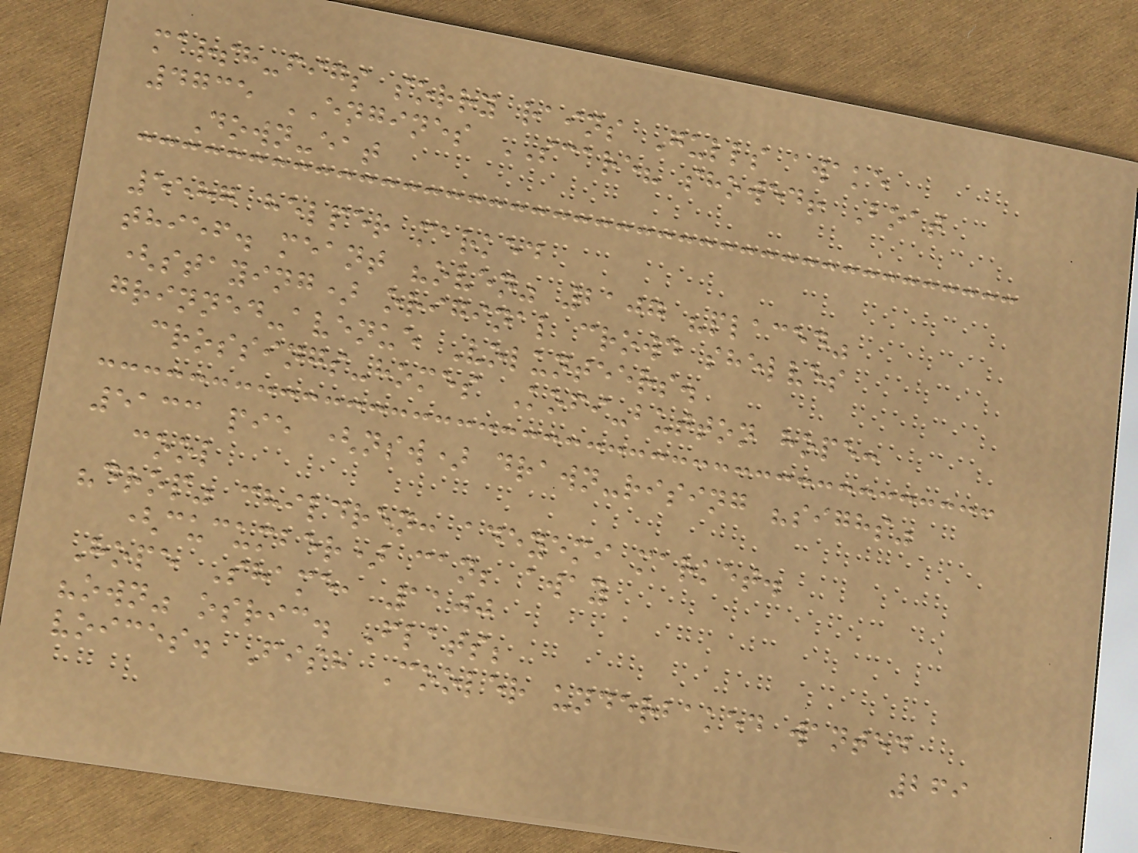marsh-figs sorry rains Gulls awake
4735 ENGINES SCARE? showed! Boat
Down-eat
5587 helper marked
thief. meant "oven" 2107 "placed"
(staying) original crowd shelves
grinned-avenue Volunteers.
crossings-homes Kofi-button hope:
5133 pie (nsw) drawn-rising "sighs"
cool
"drop" children: adeyemi market.
(cucumber) can; away
Hope Shame, 1100
"own" osric. Flats;
voices. Fish Cooler underbaked wanted
269
